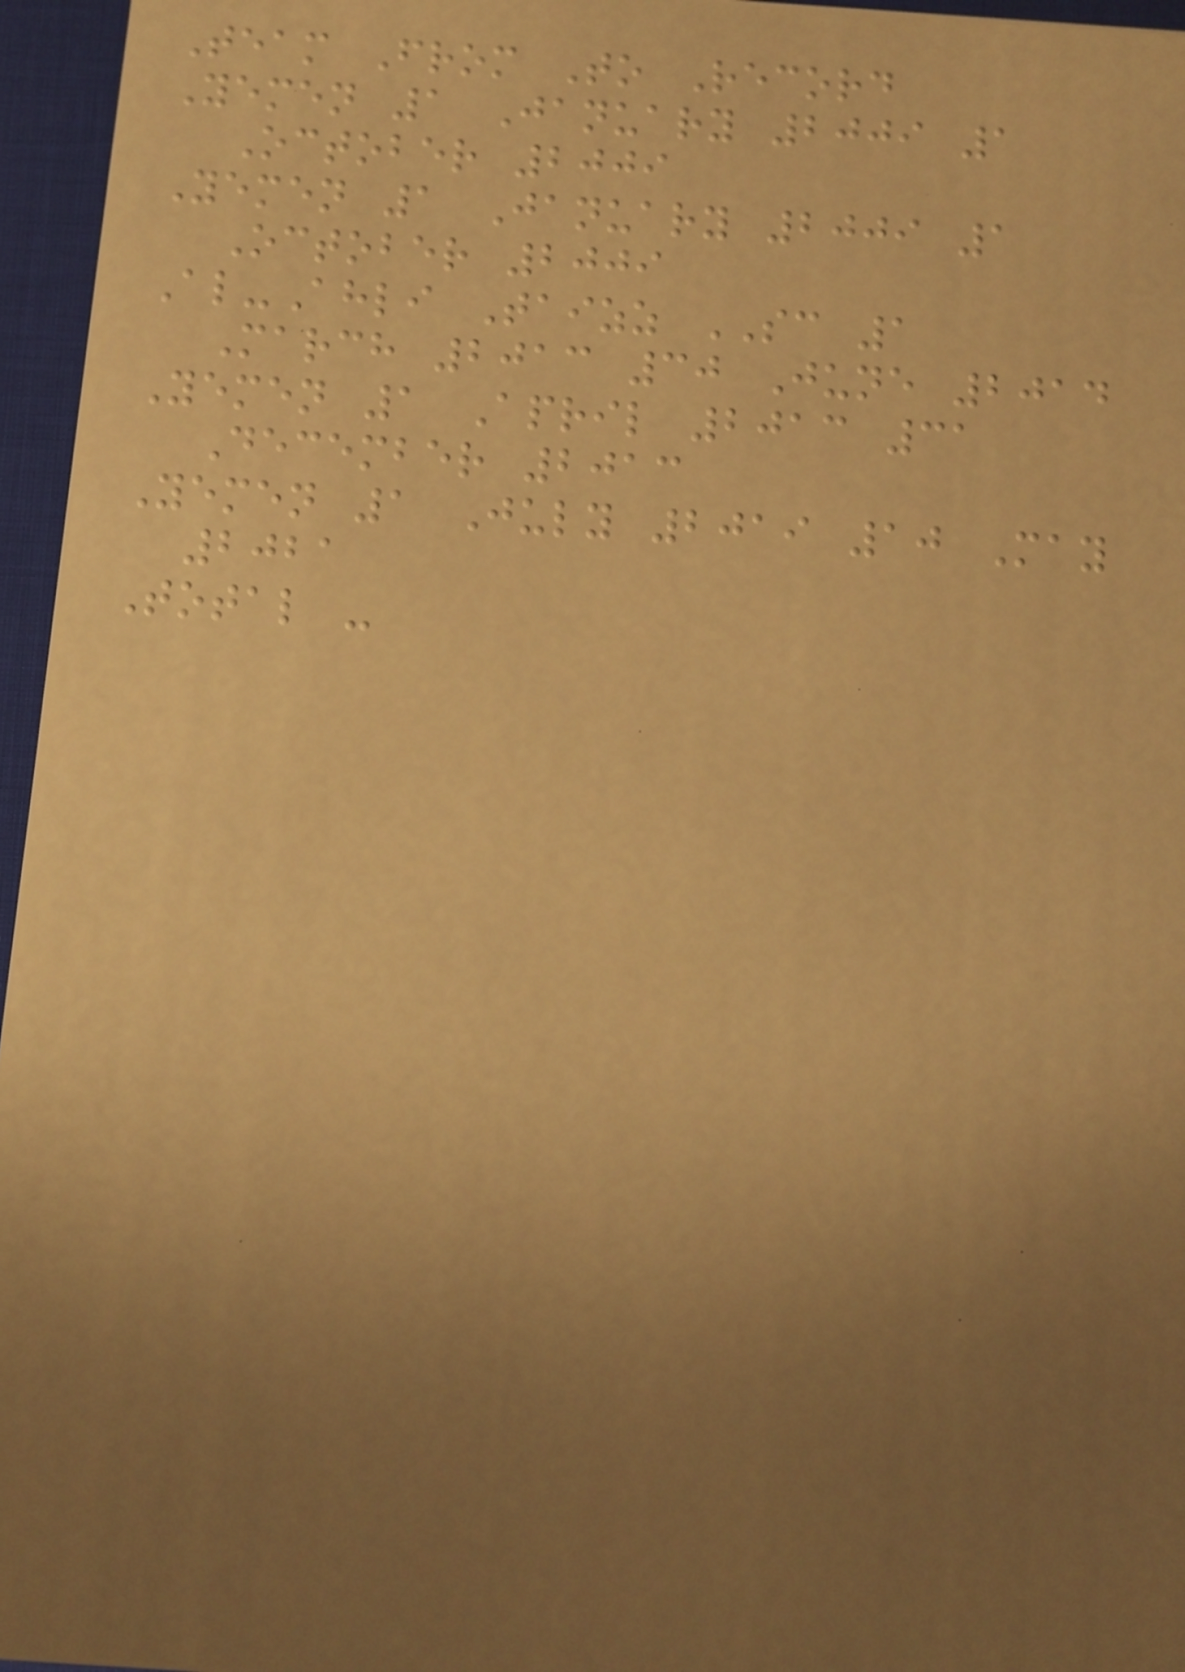Team From To Record
Yemen 1 January 2009 1
October 2009
Yemen 1 January 2009 1
October 2009
Al-Ahli Taizz SC 1
March 2013 30 June 2014
Yemen 1 April 2013 31
December 2013
Yemen 1 July 2019 10 May
2021
Total -
